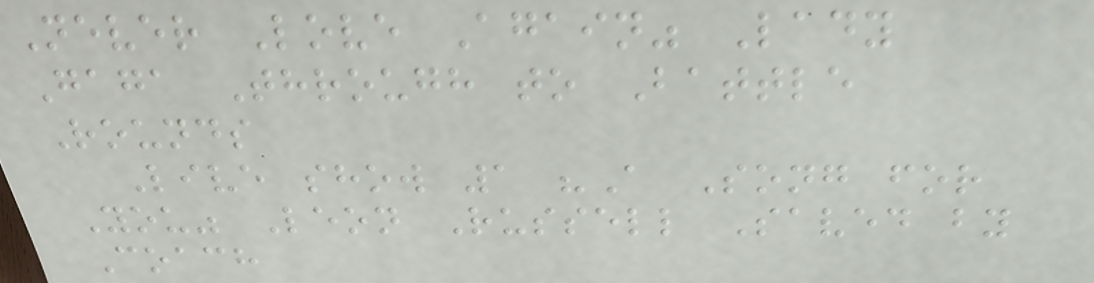Never Love Again" Lady
Gaga Through to Battle
Rounds
Live show 1 "A Song for
You" Leon Russell Saved by
Coach
